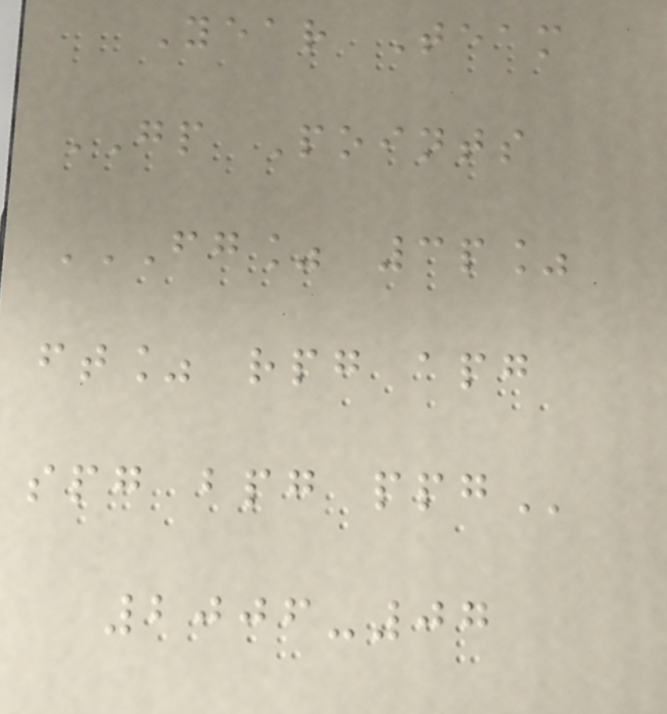Year Team
GP Points
FG% 3P%
FT% RPG APG
SPG BPG PPG
2006-07
